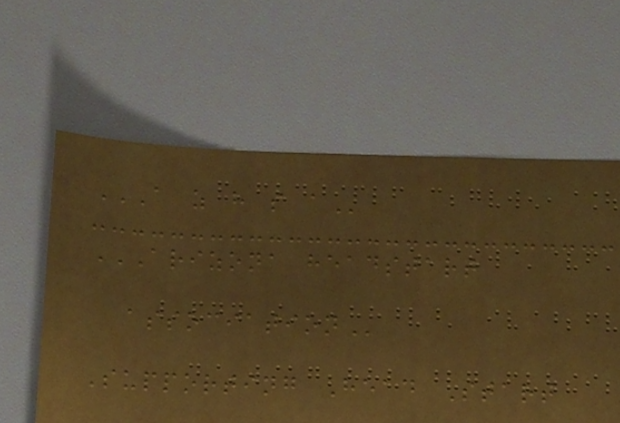A Z H S A
ARIZONA HEADSTART
ASSOCIATION
Supporting Head Start
